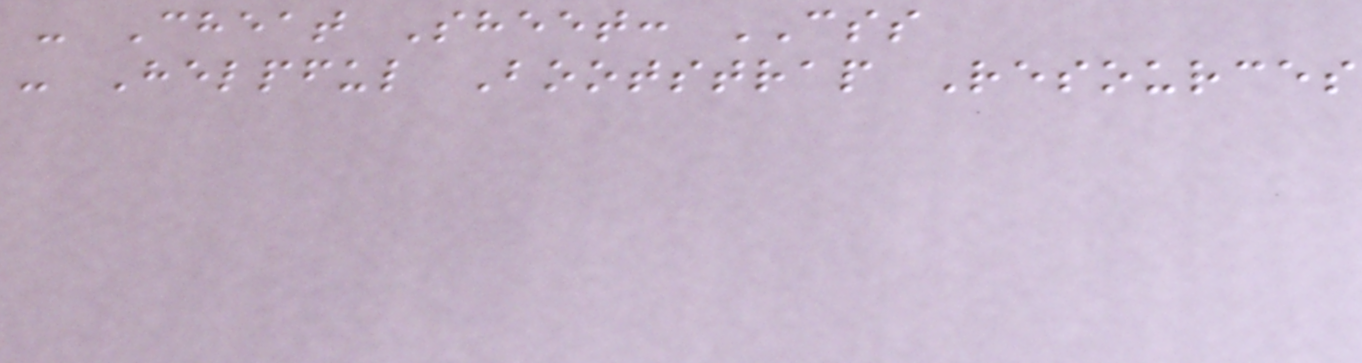- Cheat Sheet: CSS
- Helpful Bootstrap Resources
